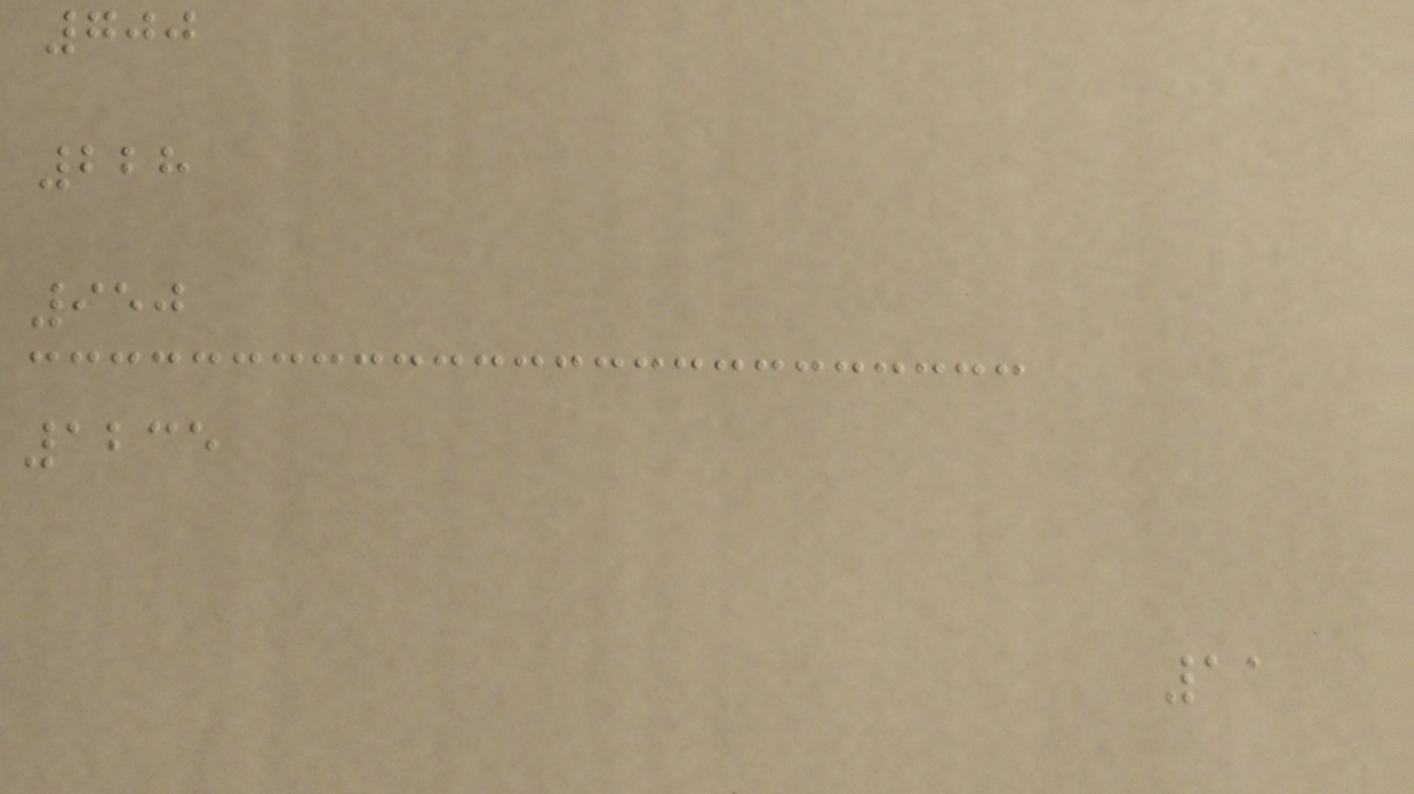700
228
950
1235
11
